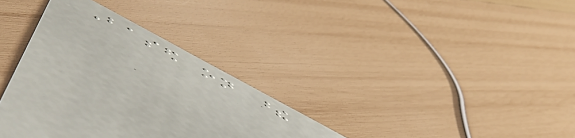Based on these
